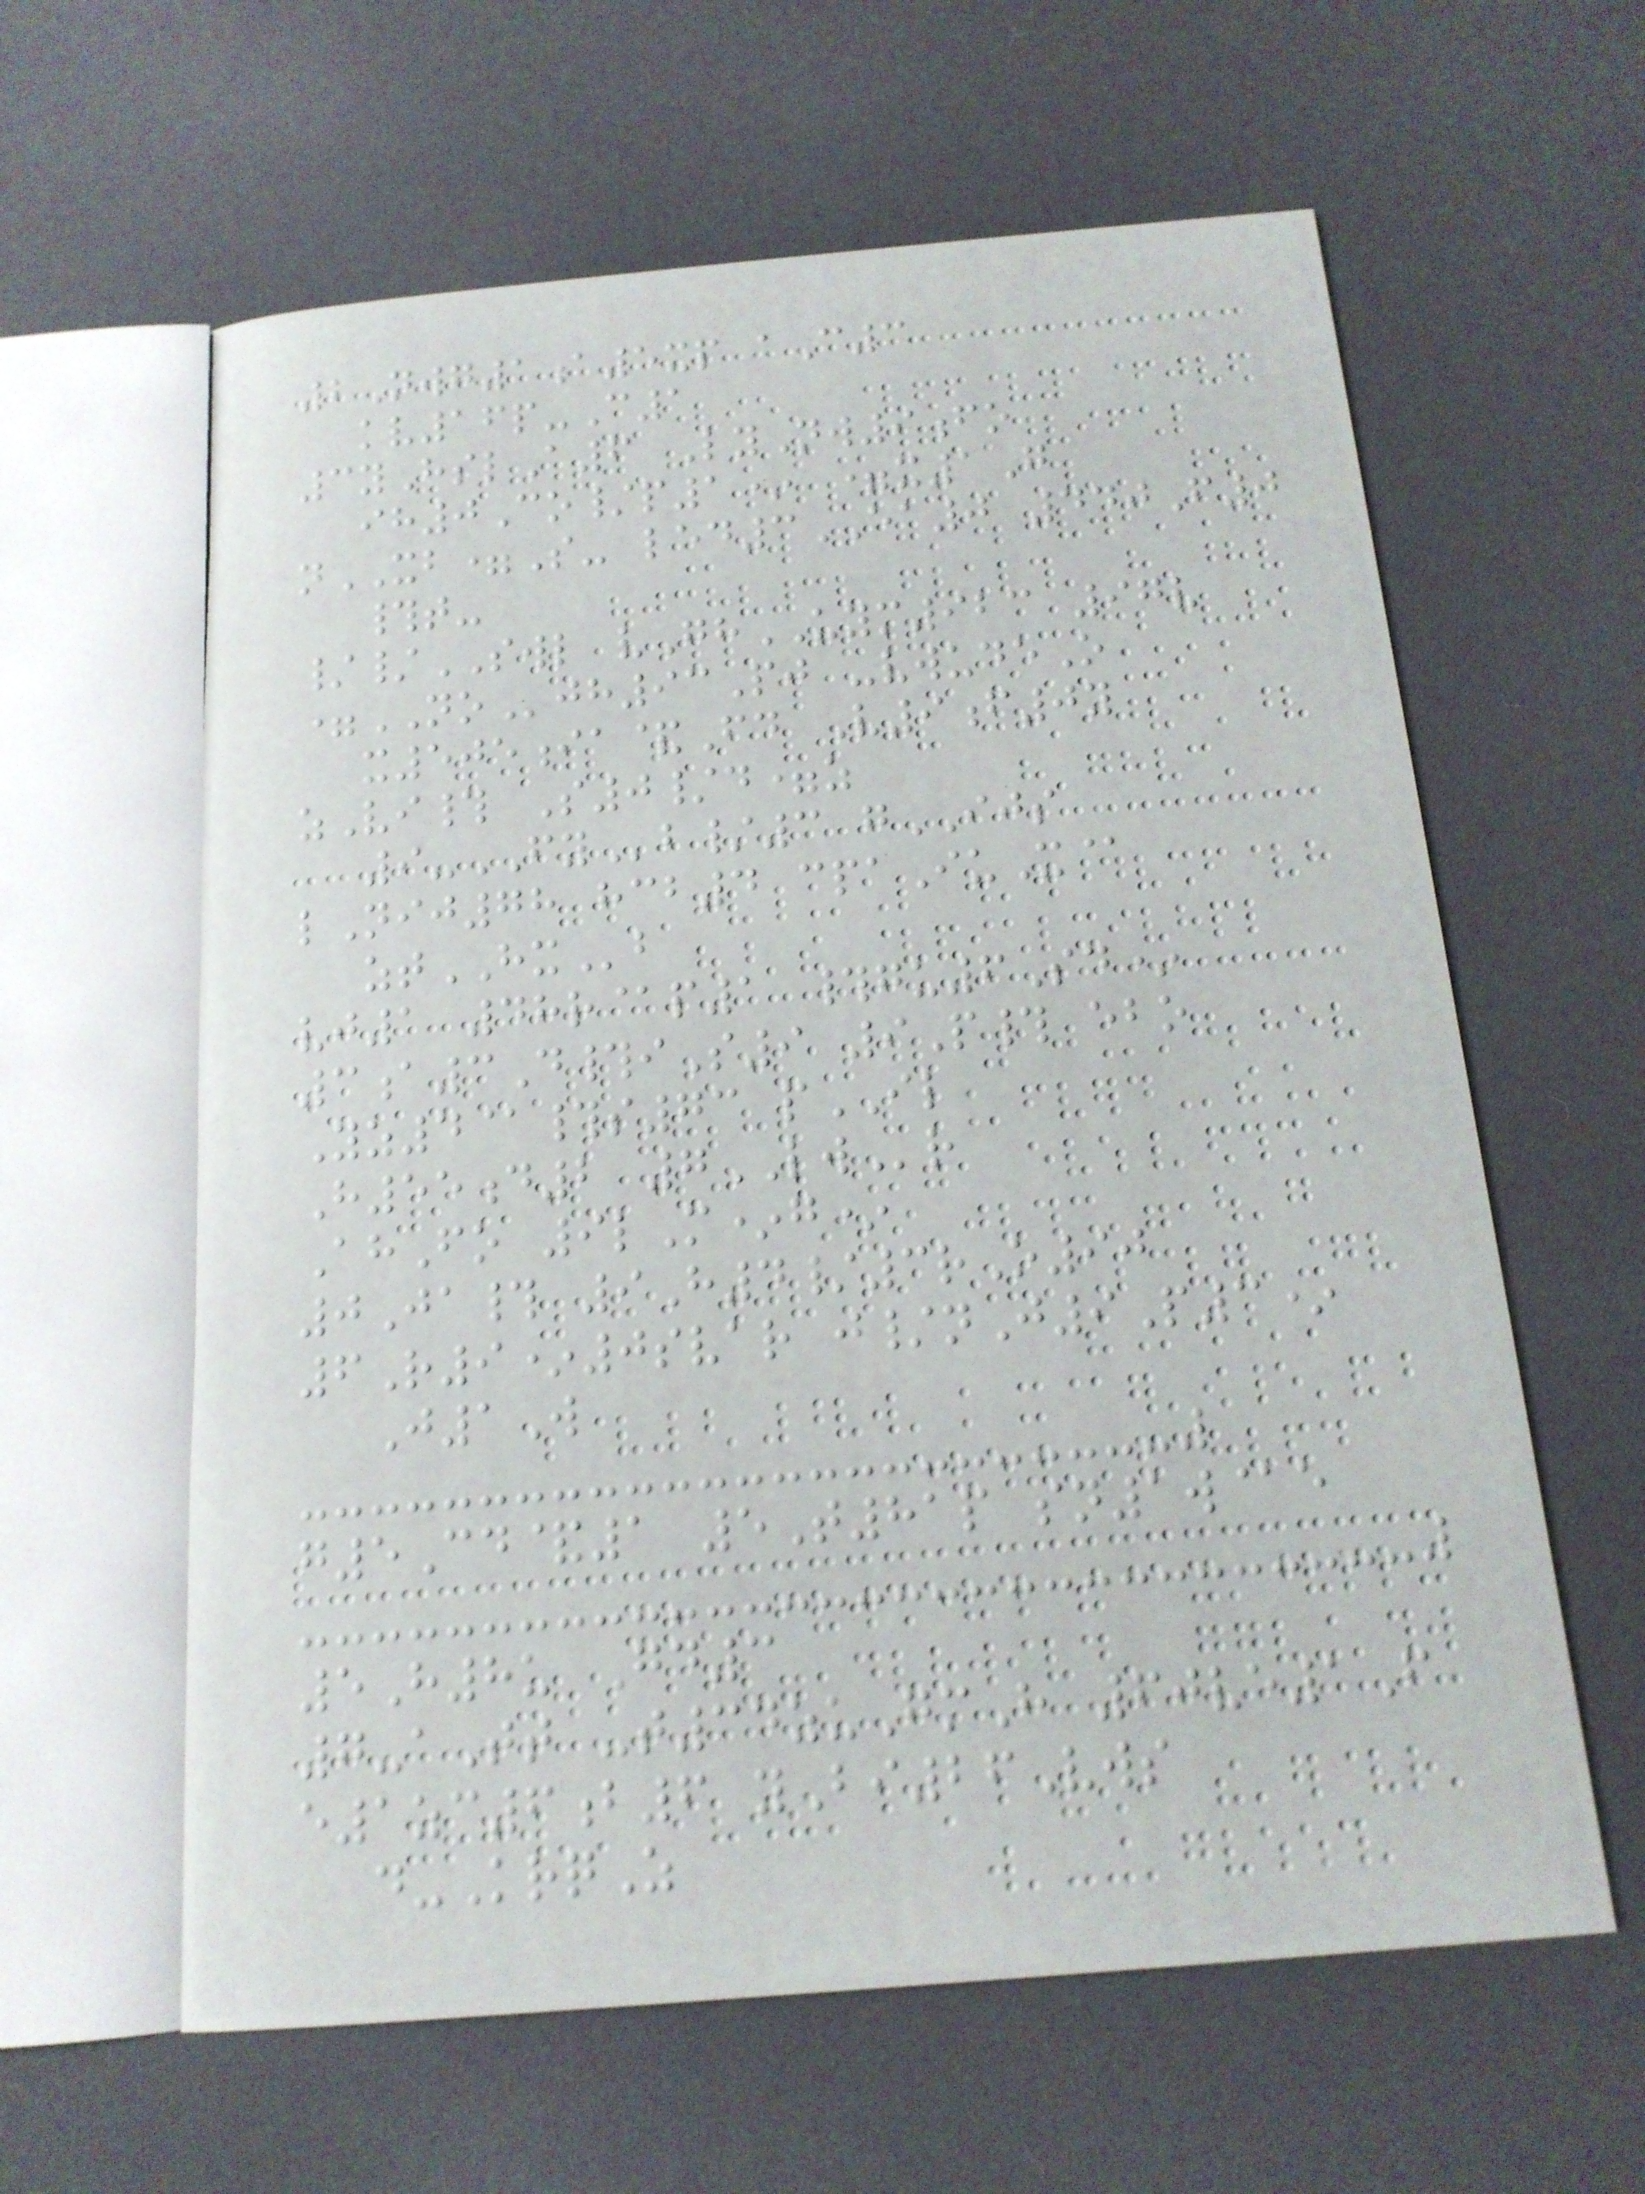2Nwg1a5xp aC3
kv16p-C1
3yHslA6 LyNw9fo
ih0Co/p1* =x1G
nXB=S- led3EA0 440F0
#t-
//SWL vGhUYM923 97v
=NOjh93Pj -vwudeO
x505ia&Fd V9f0y
zVi# S0/d=z
9-FYb/3 gIJS
lNij78 hcb4 cpaIuX@
ztHXb
vj1 48r@p1 #gu6Sd*
3a3D#iS9 9P# ebo
Yz4@#s73 pIL
H55d2 7LWr
AhFo 9lM*g*
0Ja# 9H4/3rO90
6R9*0svar j/nJ9P3*
J1W
g5Cd&1 5T81p sn1w@e
5H8u Gd3
7-aTt -t34zuGmH 60ve1F
e1zc6b6 yBi26Vws
d-KrqZ
